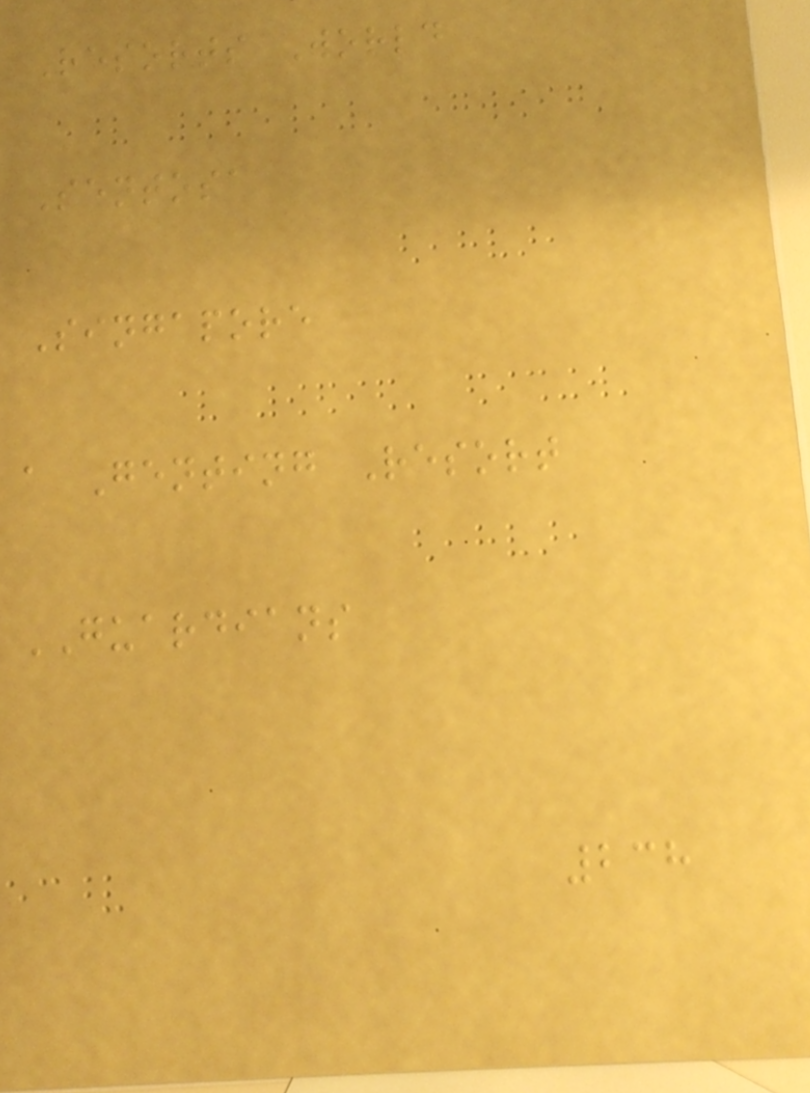Resorts World
Sentosa
Singapore
a Genting Resort
GUARDIANS
238
